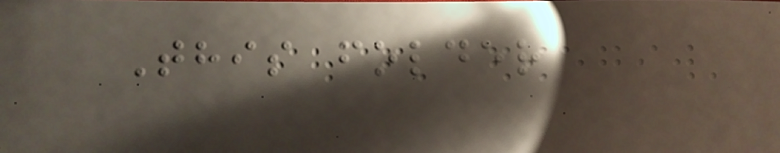This folder
